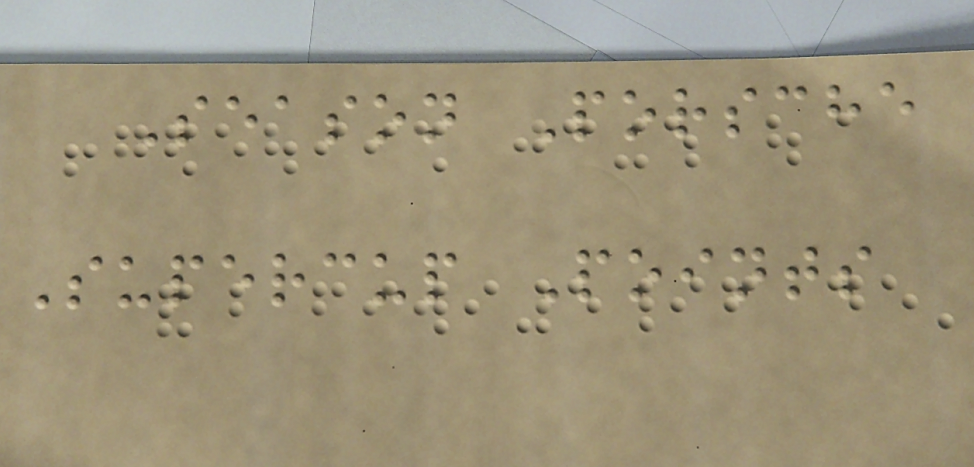Season Porsche
Supercup Points
